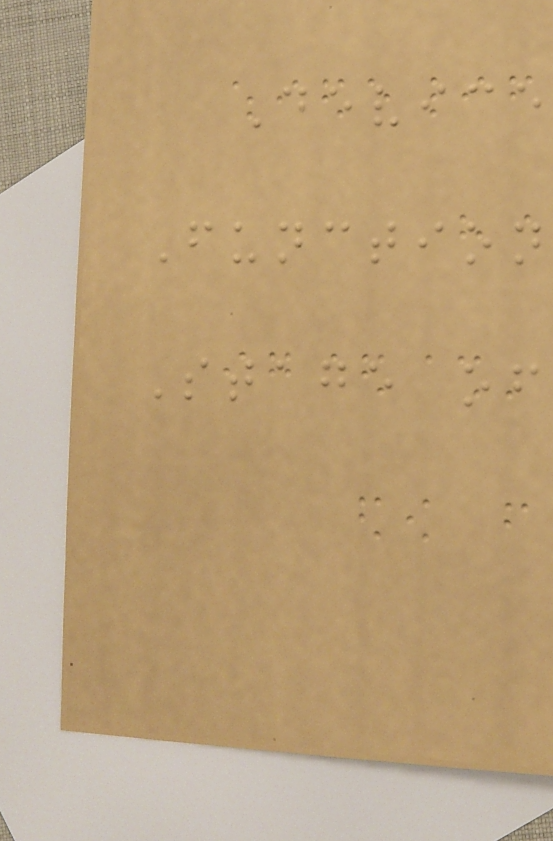Device
Function
Stage of
